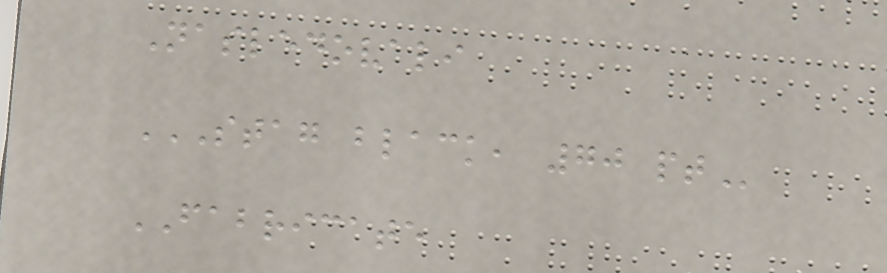Nasledovali
STAG BLACK, 70 PT
FABRICATE
